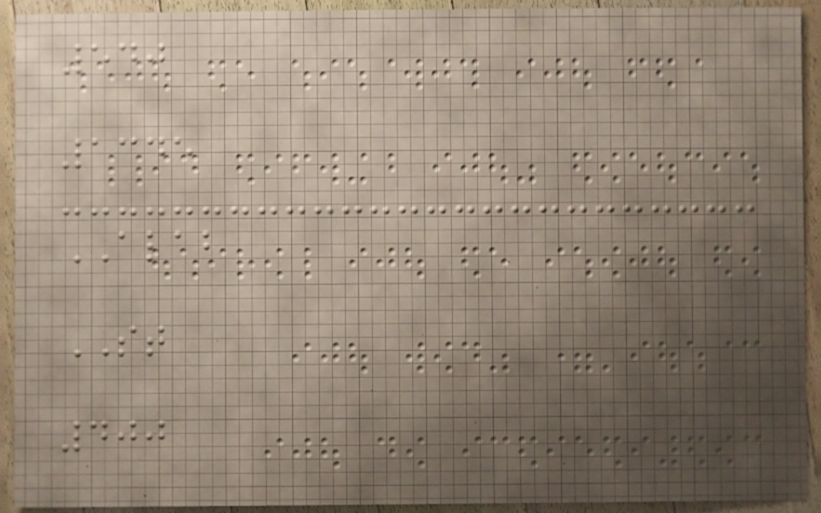540
1345
ALAB
ST
400
